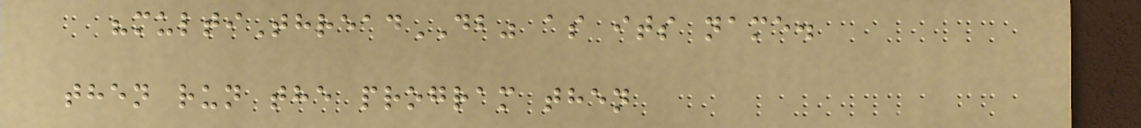"multiThreadDB" as its name.
then run the program then
